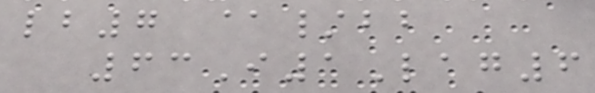lb7 @/bb
63I1Lag6
